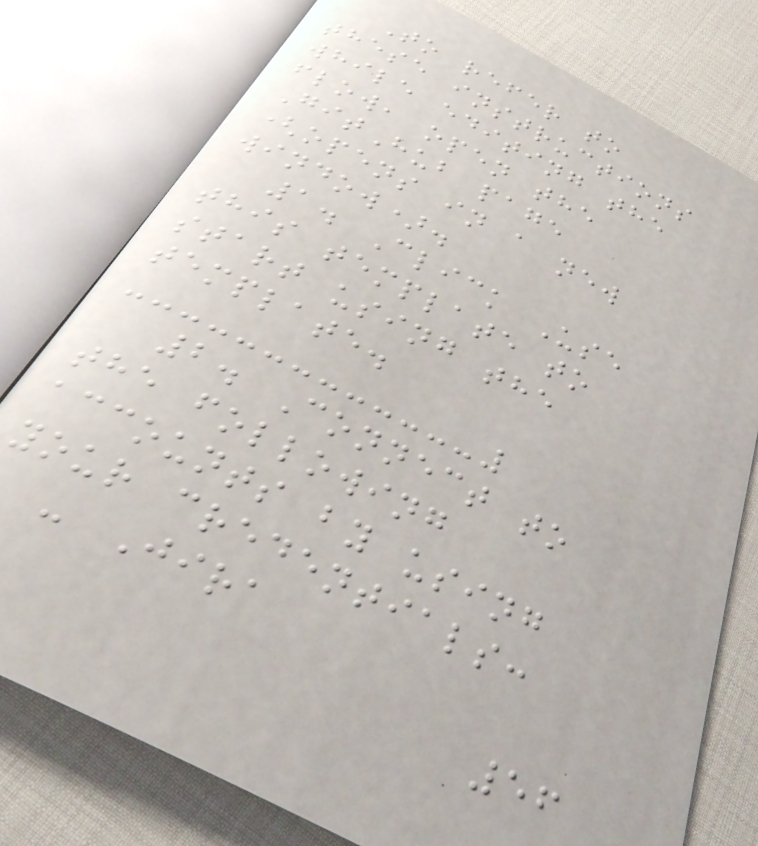To refer to
these instructions
while editing the
flow, open the
GitHub page
(opens in a new
window).
1. Click Use
this template to
start using the
template.
2. Connect to
the following
accounts by using
your credentials:
- Jira
56
